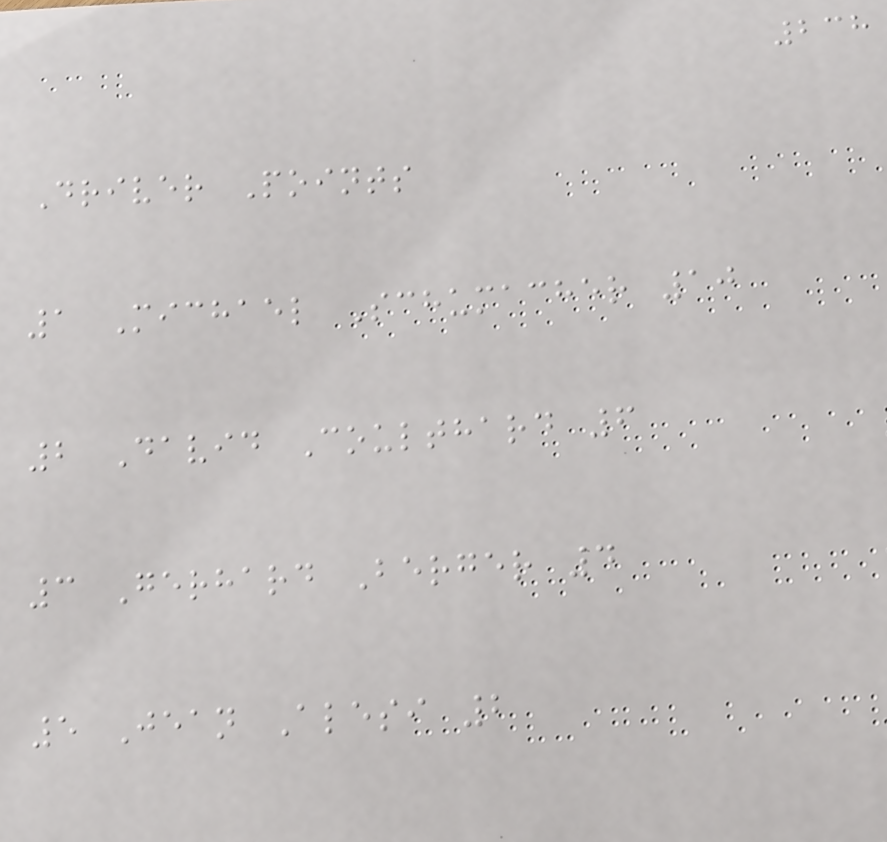238
Driver Points
1 Michael Schumacher 10
2 David Coulthard 6
3 Gerhard Berger 4
5 Jean Alesi 2
